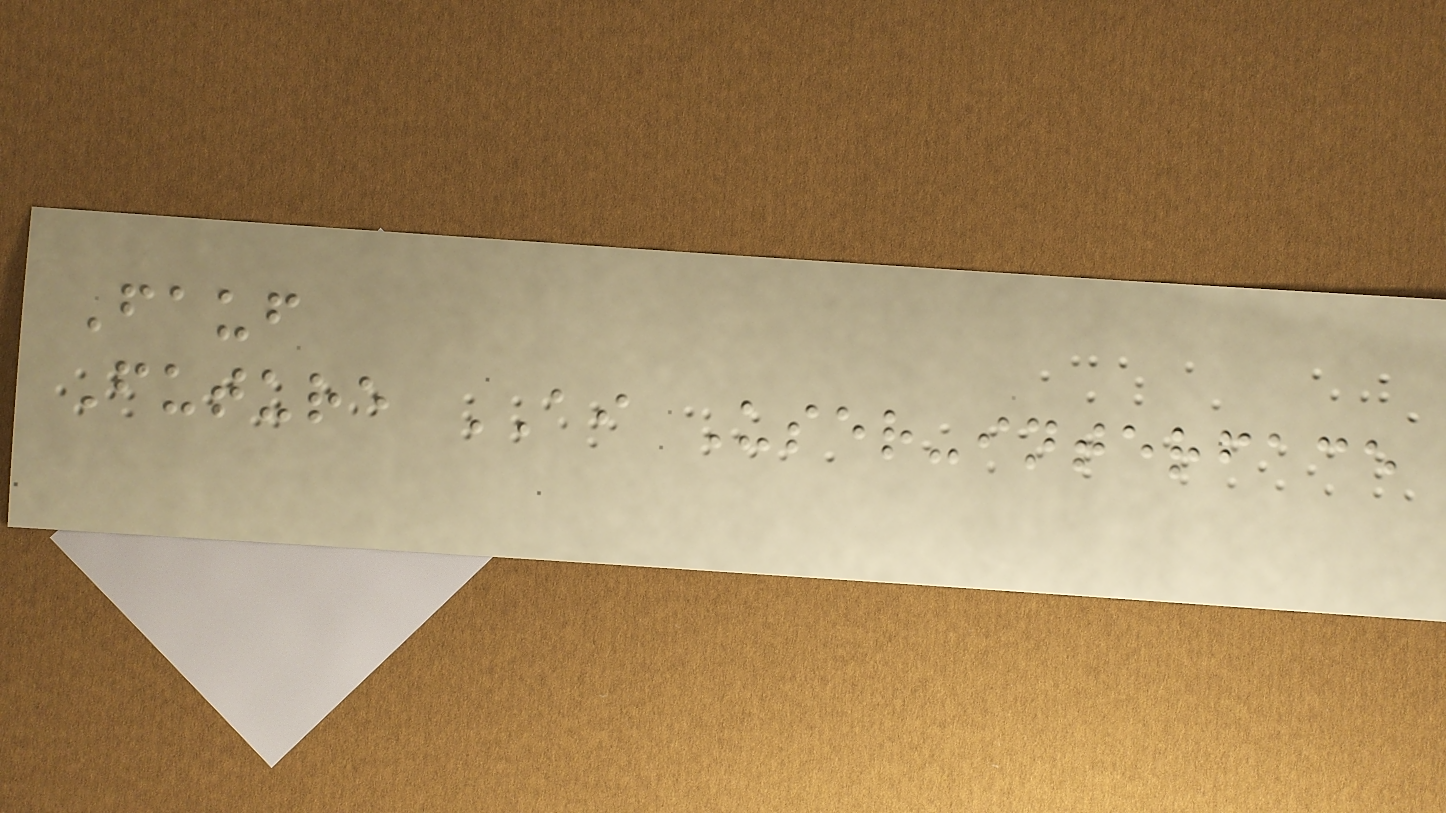Fauf
Future AI User-interface
